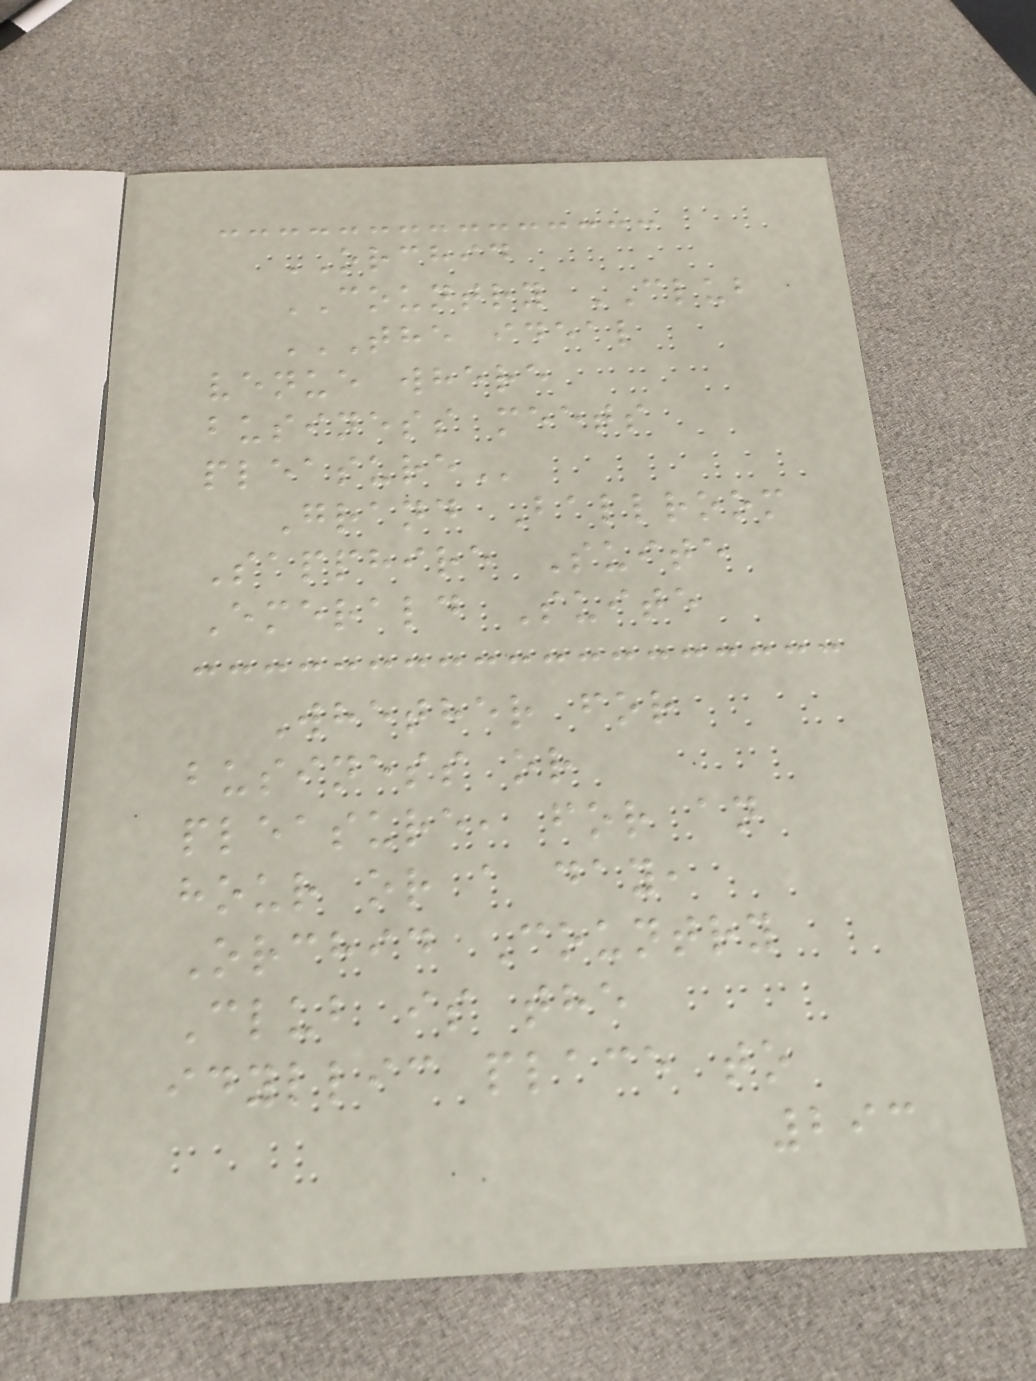ORCHID
COUNTRY CLUB
THE IDEAL
VENUE WHERE
BUSINESS MEETS
PLEASURE
Grand Ballroom
Sapphire Suite
Emerald Suite
Whether for
business or
pleasure, for an
hour or a day,
Orchid Country
Club is the
idyllic place to
293
